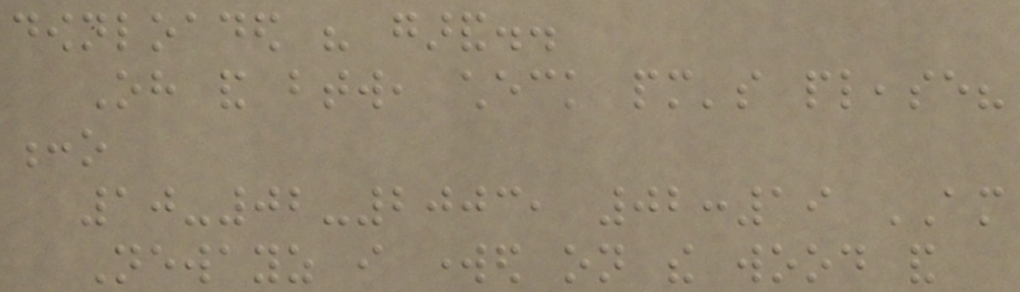downloaded his garand..
Oh and btw, check pm's please?
:o
10-02-2003, 02:19 AM
Newayz i worked on the wood and
